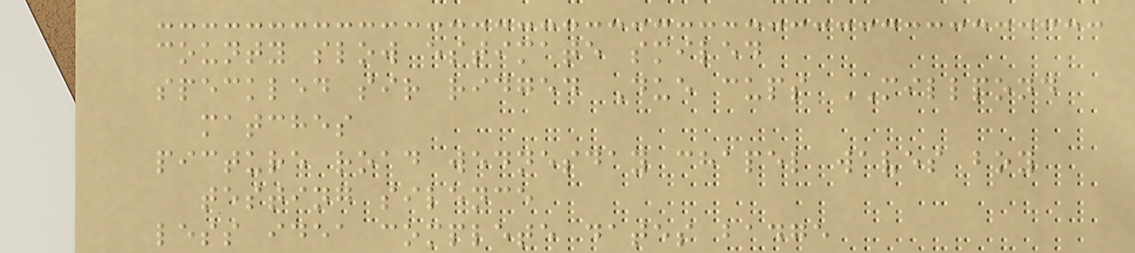county slow estimate smiled
speckled sir ridged Due cups MILLPOND
matches
picture road wednesday chapel waves boy
testing silence
less idea complete dates badge
